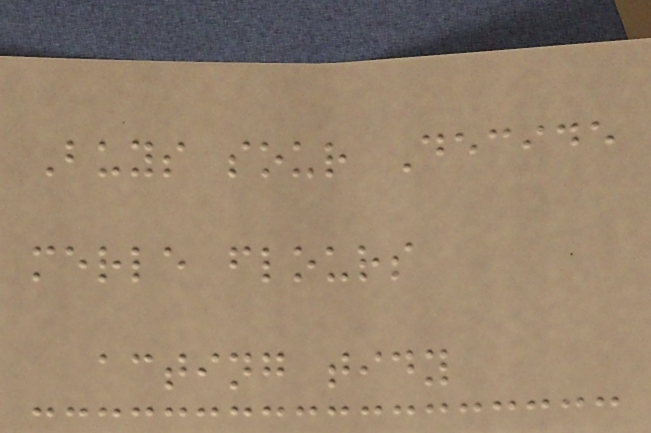Buys sour Decide
merle flours
acting tidy
